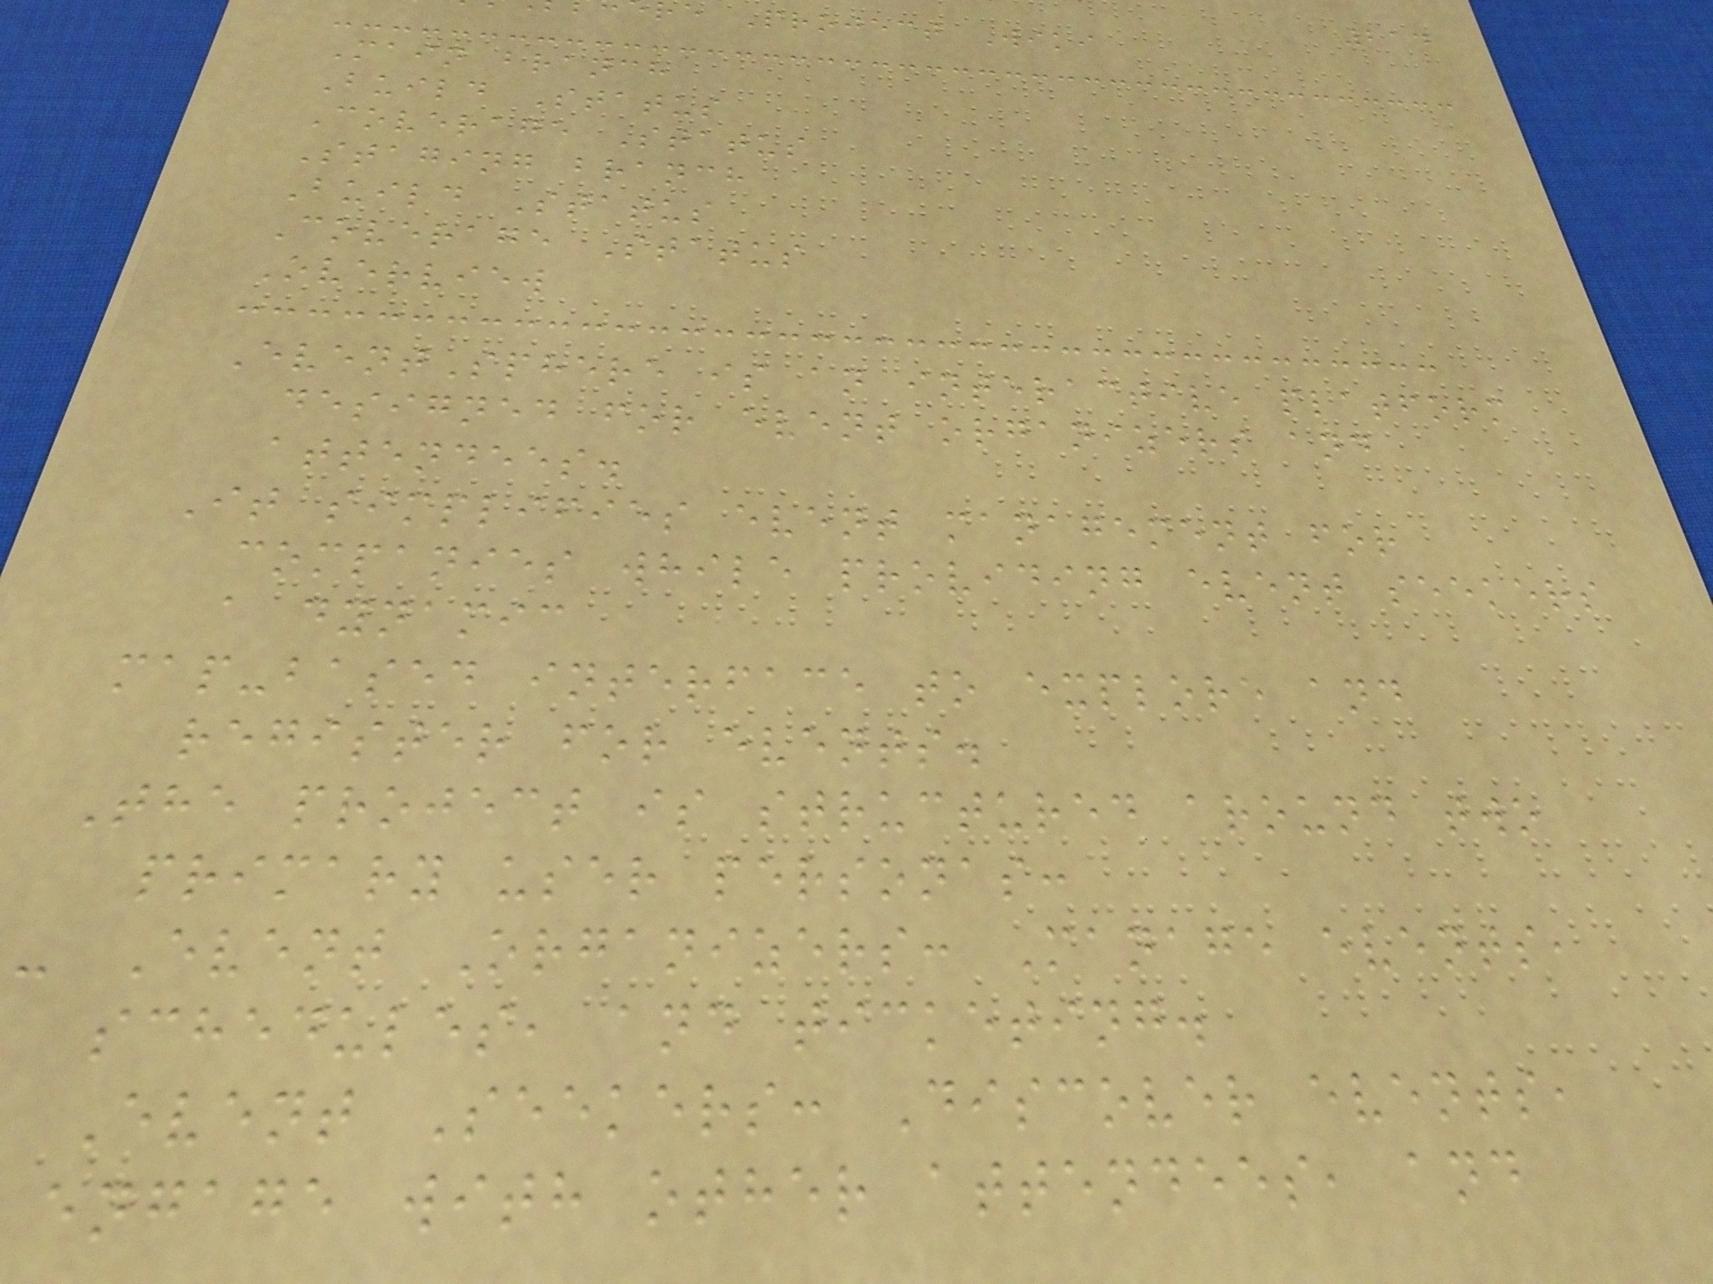214
e Project Wiki
Main branch
Build Status
Coverage Status
Staging branch
Build Status
Coverage Status
Overview
EventSphere is an interactive platform
designed for event organizers and
attendees.
It simplifies event management for
companies while providing event seekers
a dynamic
map-based interface to explore and
register for events.
The project is structured around two
primary user personas:
- Event Organizers: Manage events,
schedules, and ticketing.
Event Seekers: Discover events,
engage with other attendees, and
